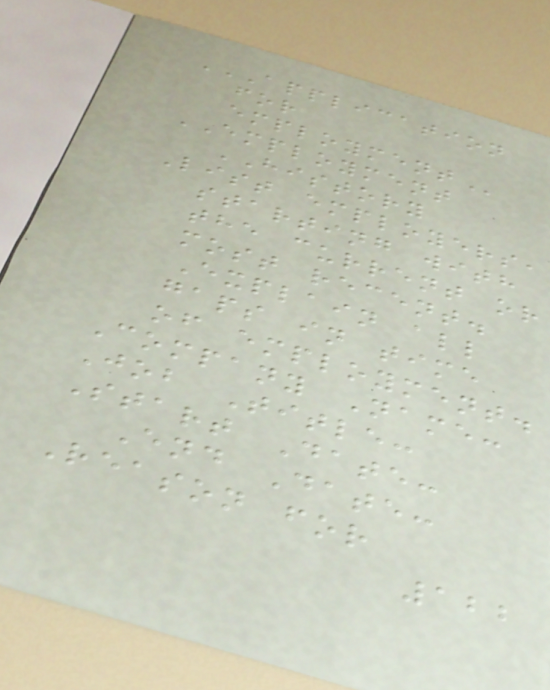APPLICATION
FOR
EMPLOYMENT
EMPLOYMENT
HISTORY
List employers,
starting with
the current or
most recent.
Explain all
gaps in time
of employment.
Company Name:
Job Title:
Start Date:
End Date:
Reason for
122
